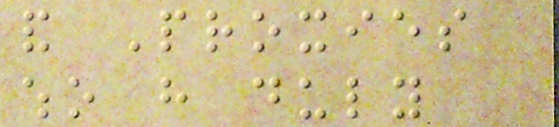and Proxies
who have duly
